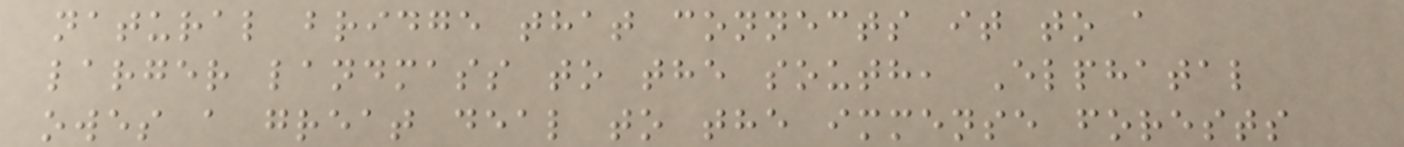natural bridge that connects it to a
larger landmass to the south, Elphatal
owes a great deal to the immense forests
